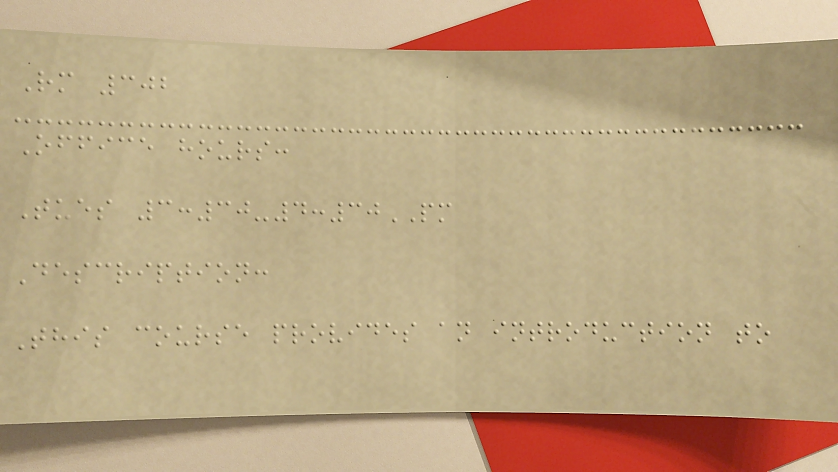Rm 302
Office hours:
Tues 3:30-4:30PM
Description:
This course provides an introduction to
